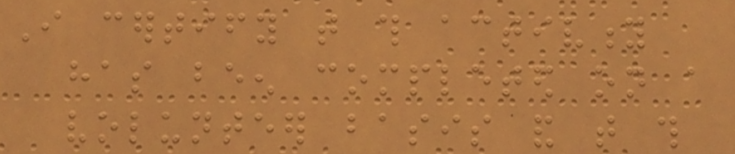I certify that this activity
has been completed on a
volunteer basis and that this
